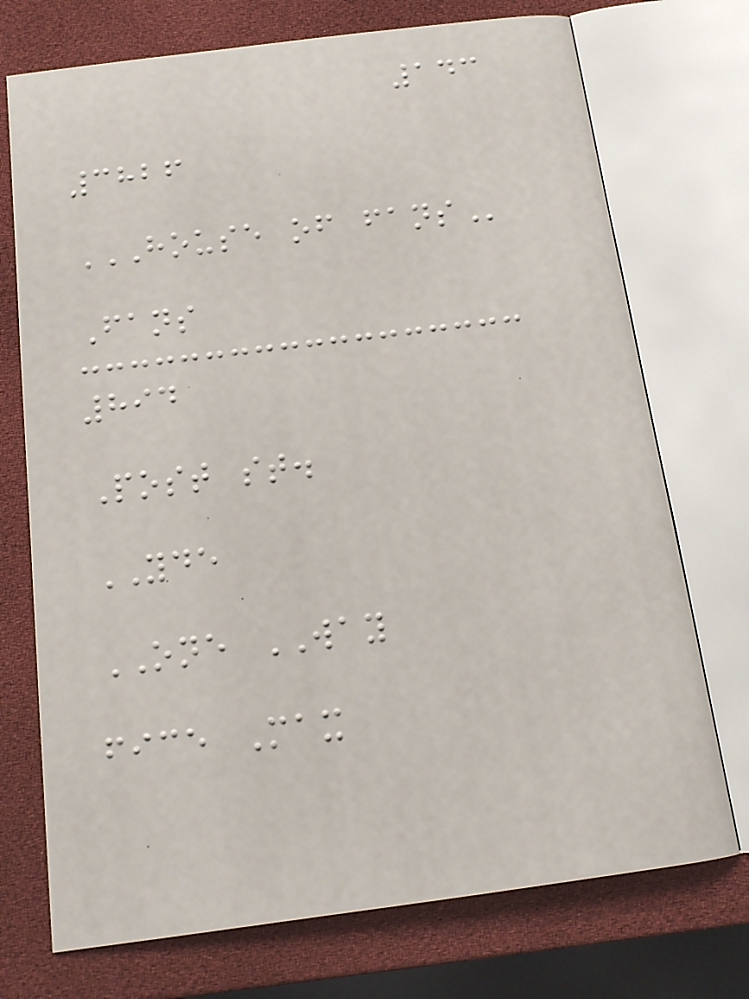143
3826
HOUSE OF FANS
Fans
894
Post st.
YDE
ONE WAY
fice Max
